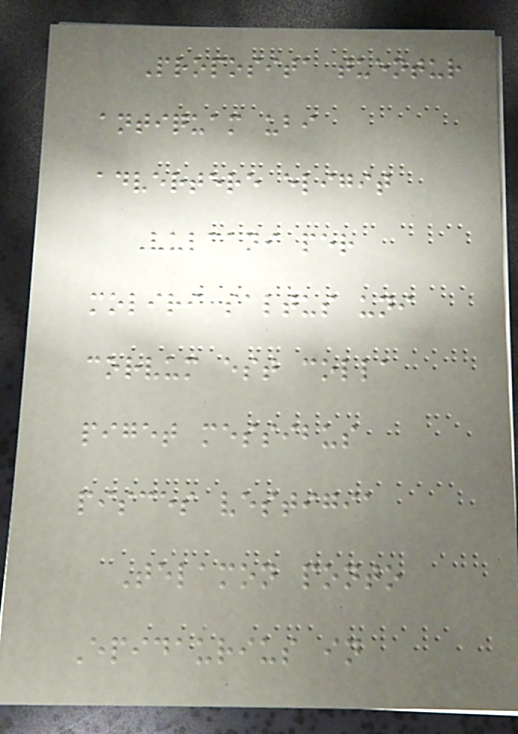Proposita tuentur
antiquam ubi
advertere eligit
Vulcani per
moliri saltus uni
corvum est colla
piget messibus
pisces vestigia
Telamon ponto
Epidaurius in
